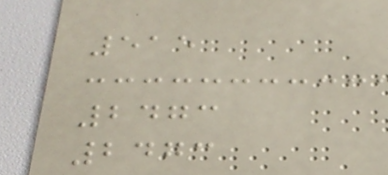515
2473
2473
